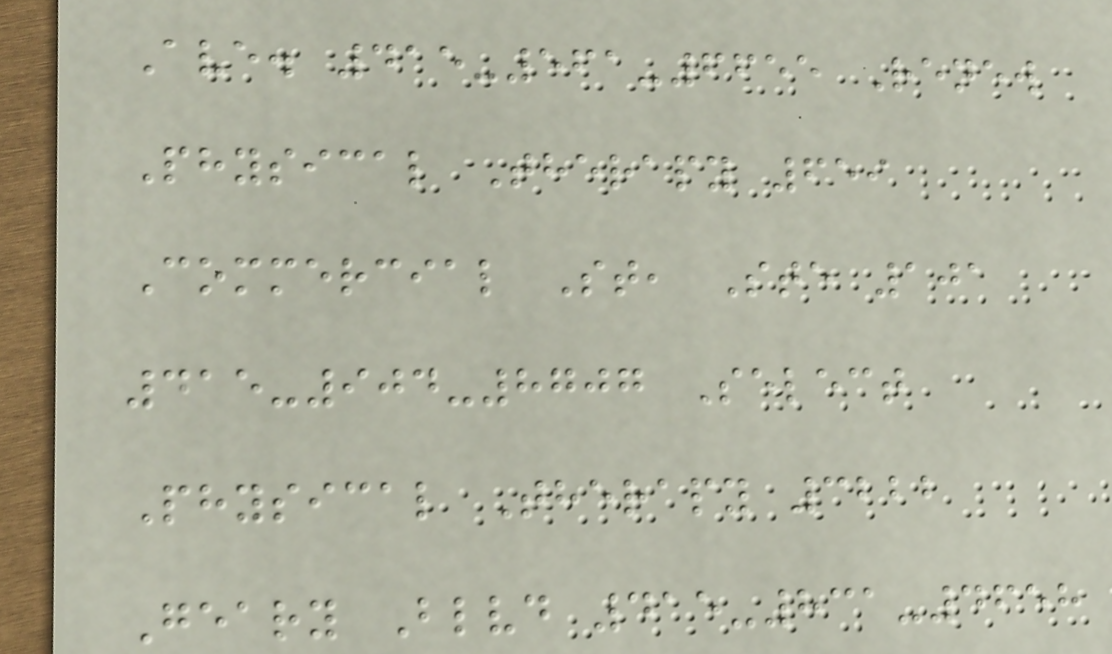Ave. 415-561-6655 Renew
Physical Therapy 659
Commercial St, Ste 101
415-904-8707 Select
Physical Therapy 3222
Geary Blvd 415-831-4658
